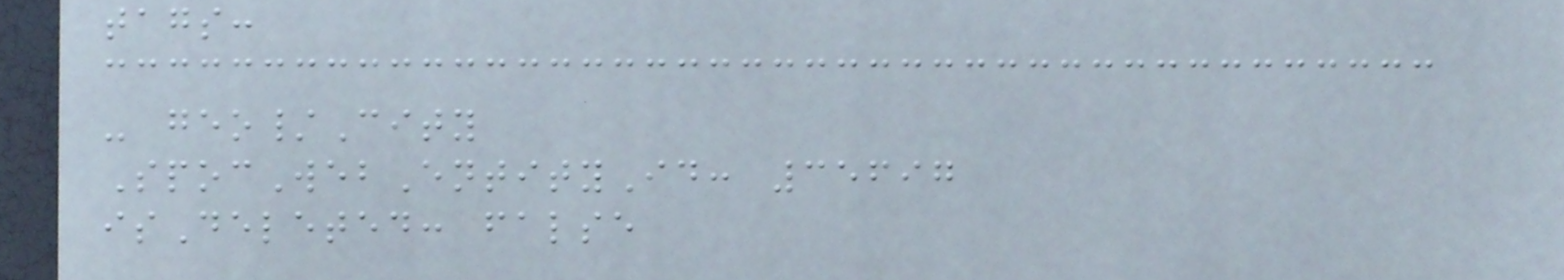tags:
- geo/City
SpocWebEntityId: 35697
isDeleted: false
